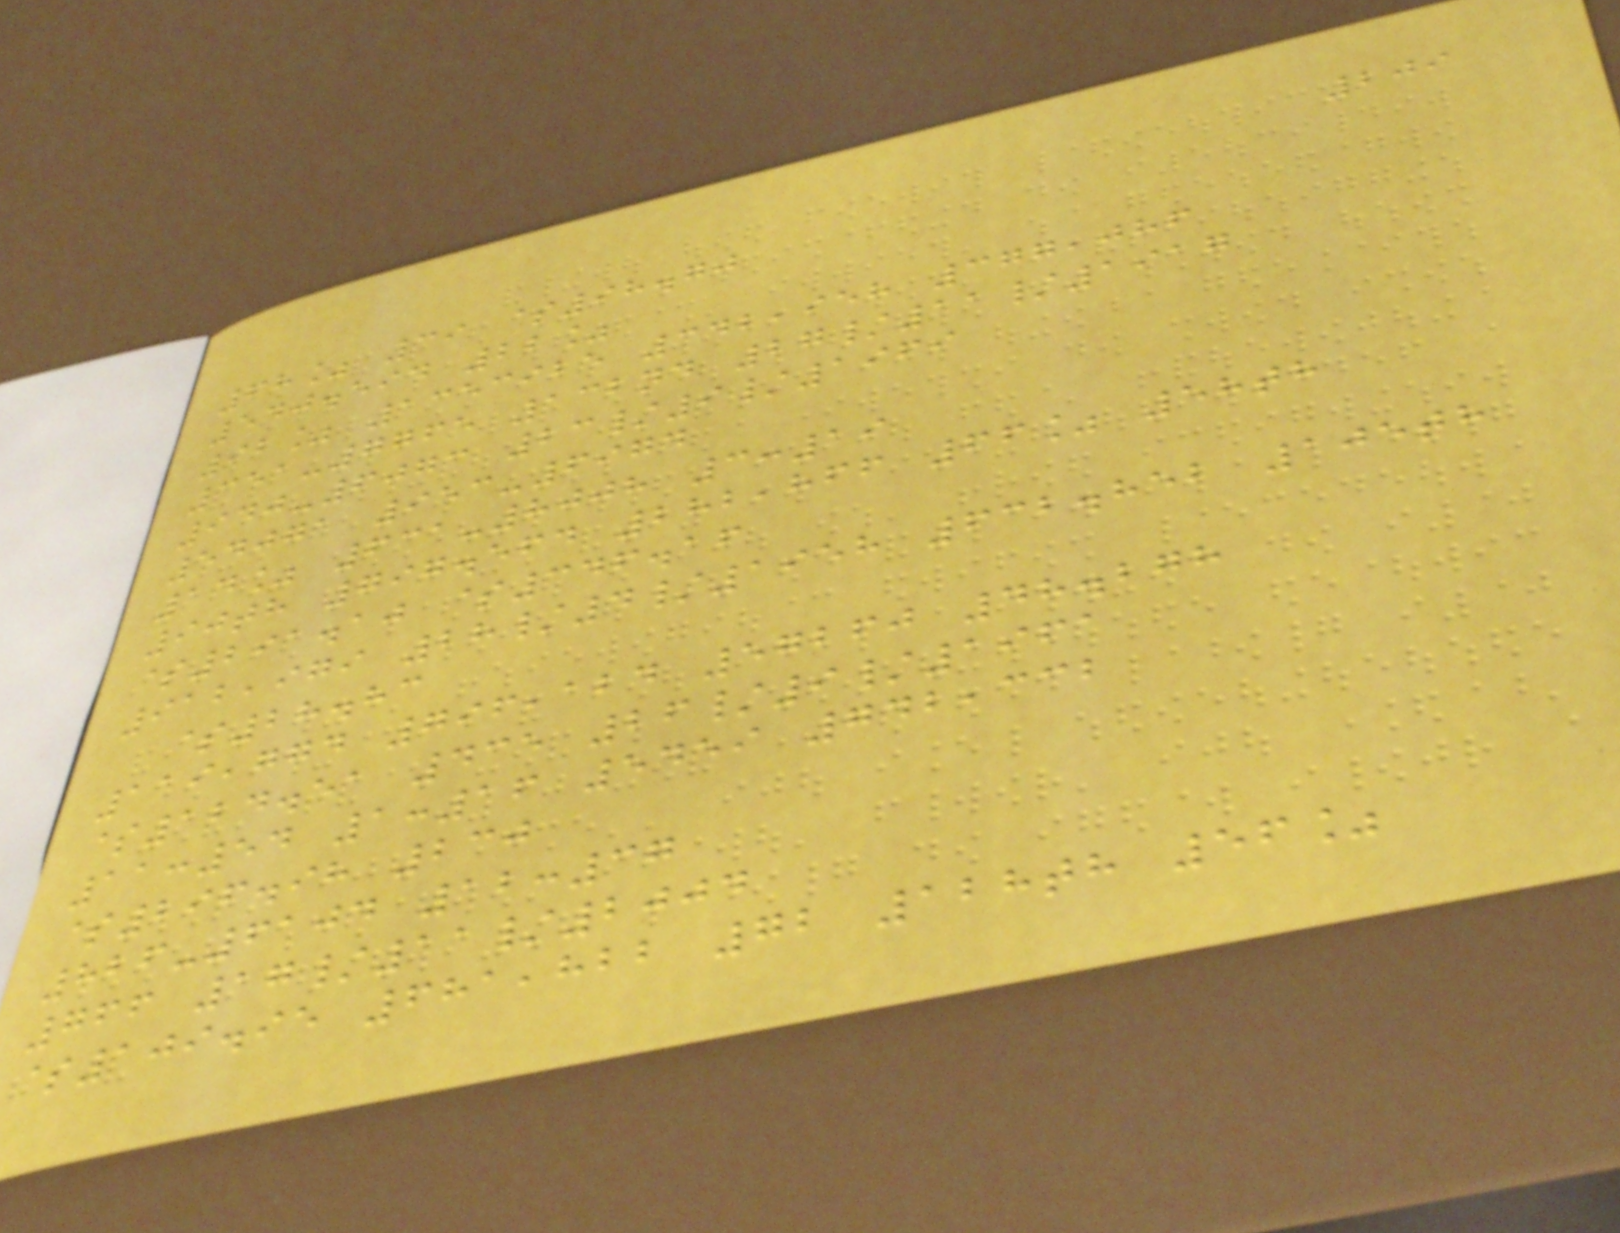209
68% 39 $98.70
540.594 22%
92% 1353925 342,958 377,086
351-7765 132nd 27/11/1917
940-6073 23/9/1969
54071 953-6974
14% 631-8008 3:19
90th 797.564 282,866 66% 58th
$291.10 $346.16
912,979 28/4/1958 632.852 105th
$28.83
119,774 796,124 57260 48.278
$124.51 435 26/9/1961
11:54 1:16 5459 742,332
$296.98 230
826-6104 12:37
766 17/11/2004
$109.95 681,822 72 128th 56%
